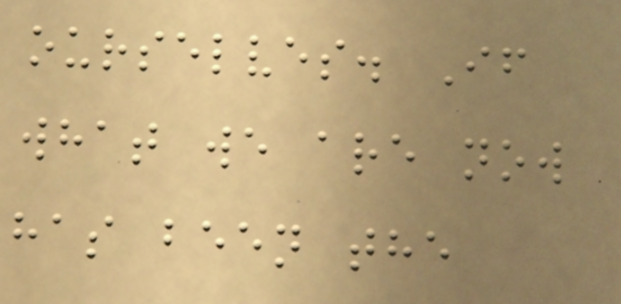ourselves. If
what we are now
has been the
